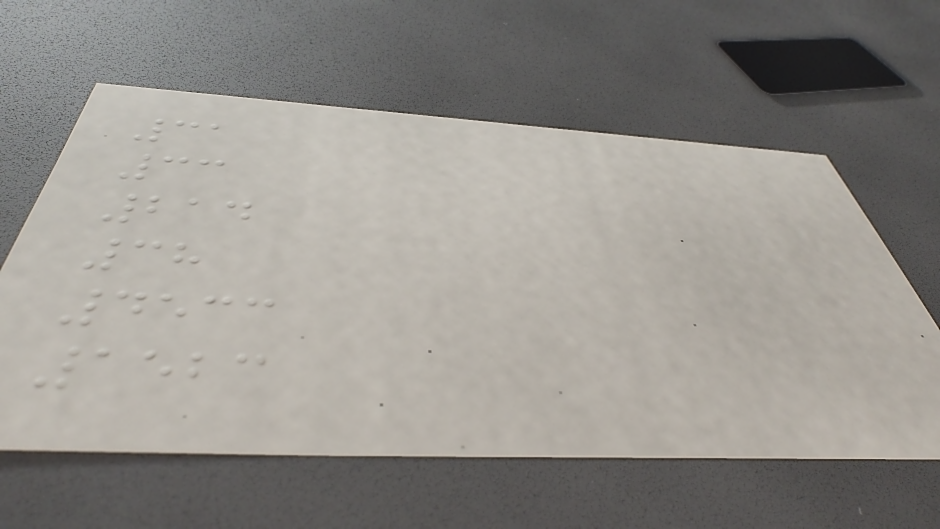31
33
214
38
4533
1523
